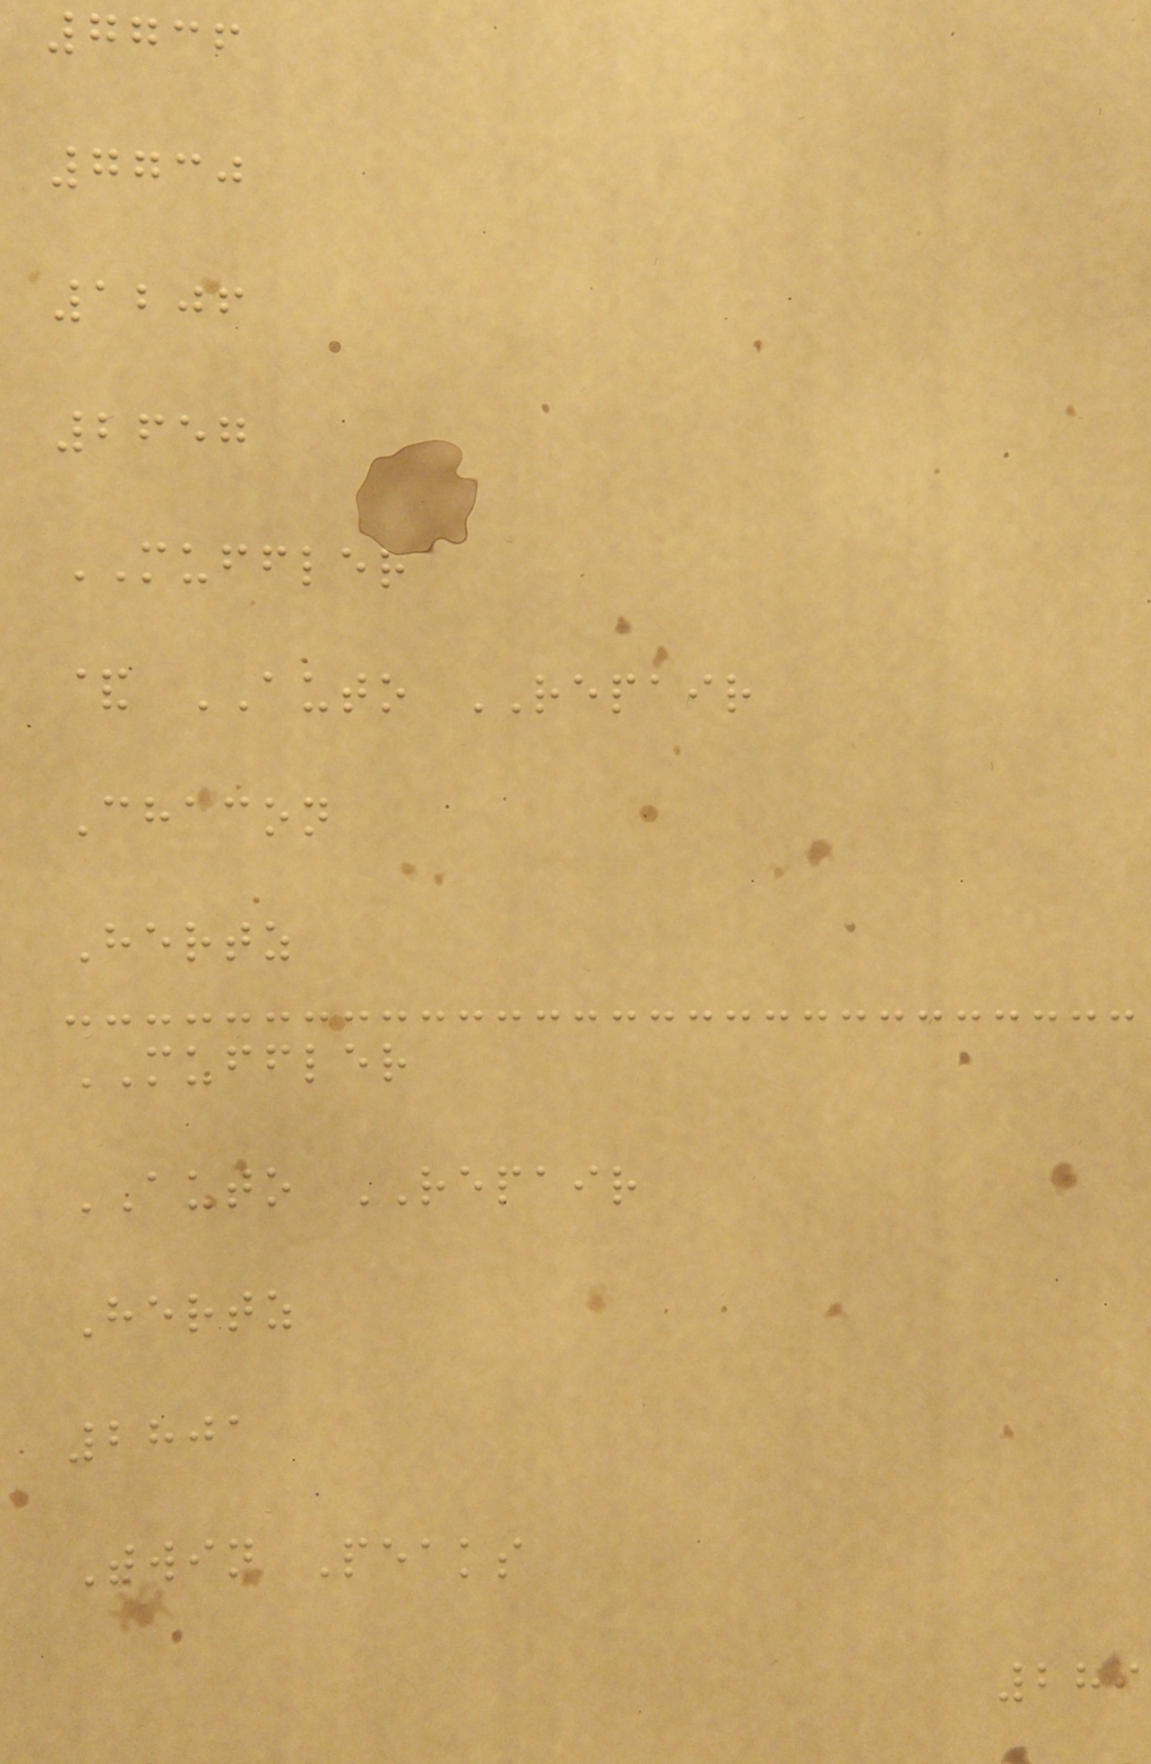7736
7730
1206
2657
MUFFLER
& AUTO REPAIR
Chacon
Hertz
MUFFLER
AUTO REPAIR
Hertz
2801
Twin Peaks
289
